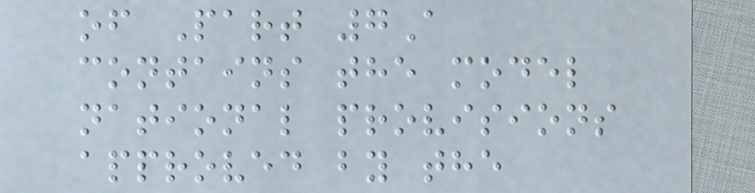of Part 7A
contains the model
national provisions
approved by the
